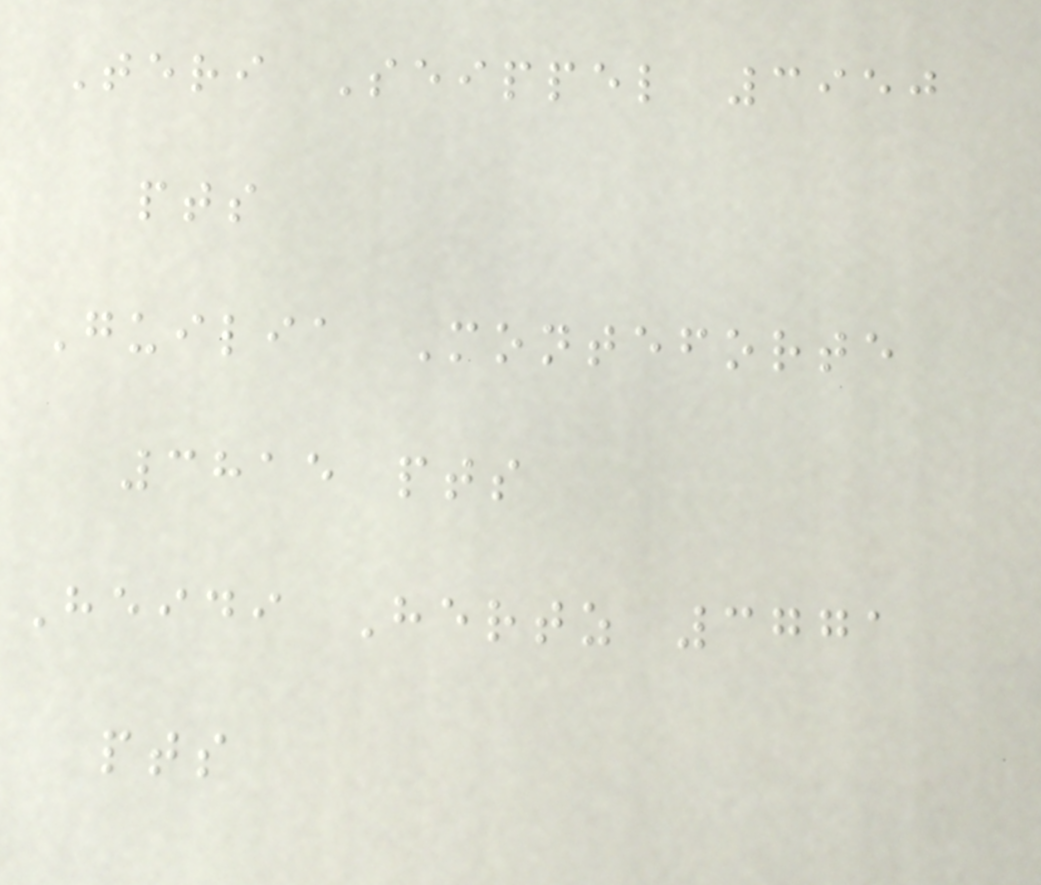Teri Seippel 3950
pts
Guilia Monteforte
3815 pts
Heidi Hertz 3771
pts
